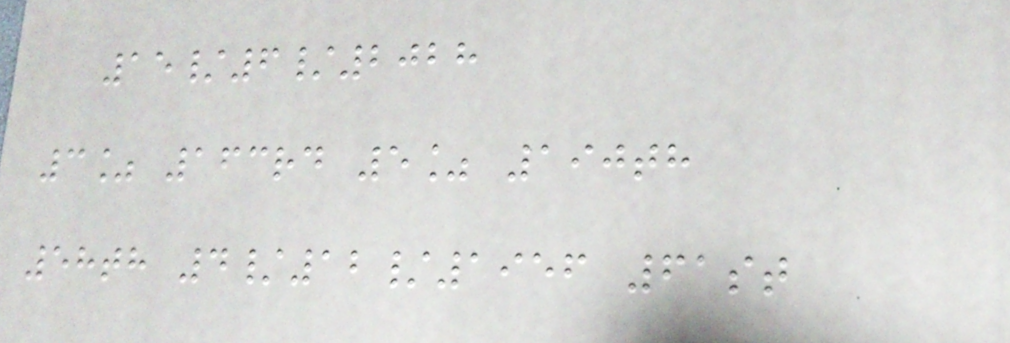15/6/2028
3% 163rd 5% 190th
58th 4/12/1956 61st
